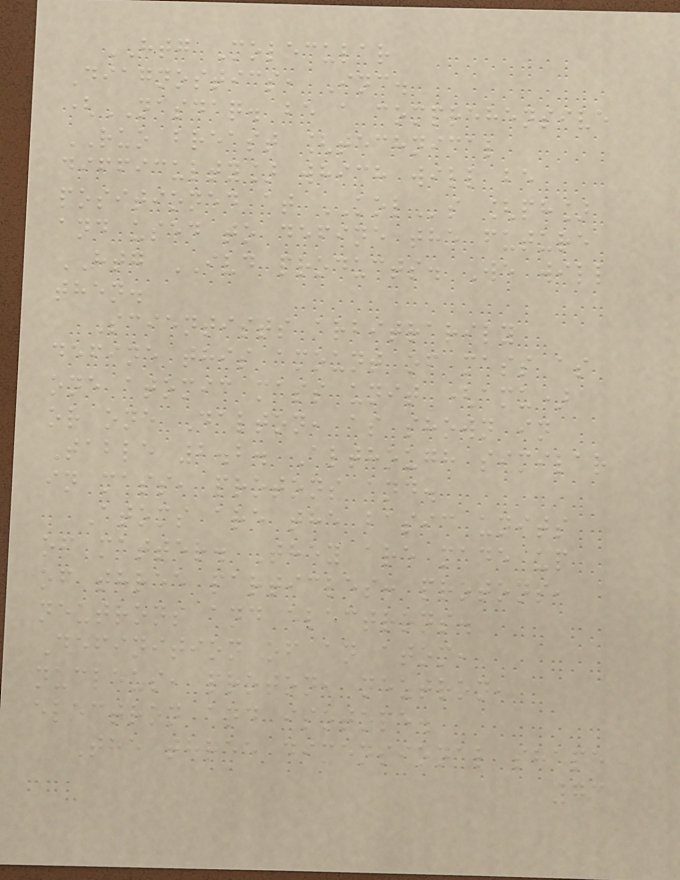HTG Molecular
Diagnostics, Inc.
(NASDAQ. be a comprehensive
RUO breast [technical
difficulty] which will be
positioned at KOLs [ph]
and used to define the future
HTG IVD products. We will
then.
Scientists arbitrarily
define this amount of mass as
one atomic mass unit (amu)
or one Dalton, as shown in
Table 2.2. Although similar
in mass, protons and.
Atoms are the basic units
of matter. They are made up
of three particles: protons,
neutrons and electrons.
Definition of an atom,
nucleus, proton, neutron,
electron and isotope.
The three dimensional shape
73
